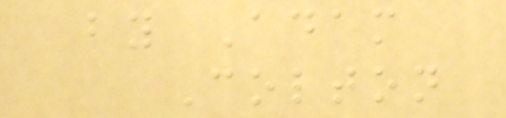by Adam
Colton
